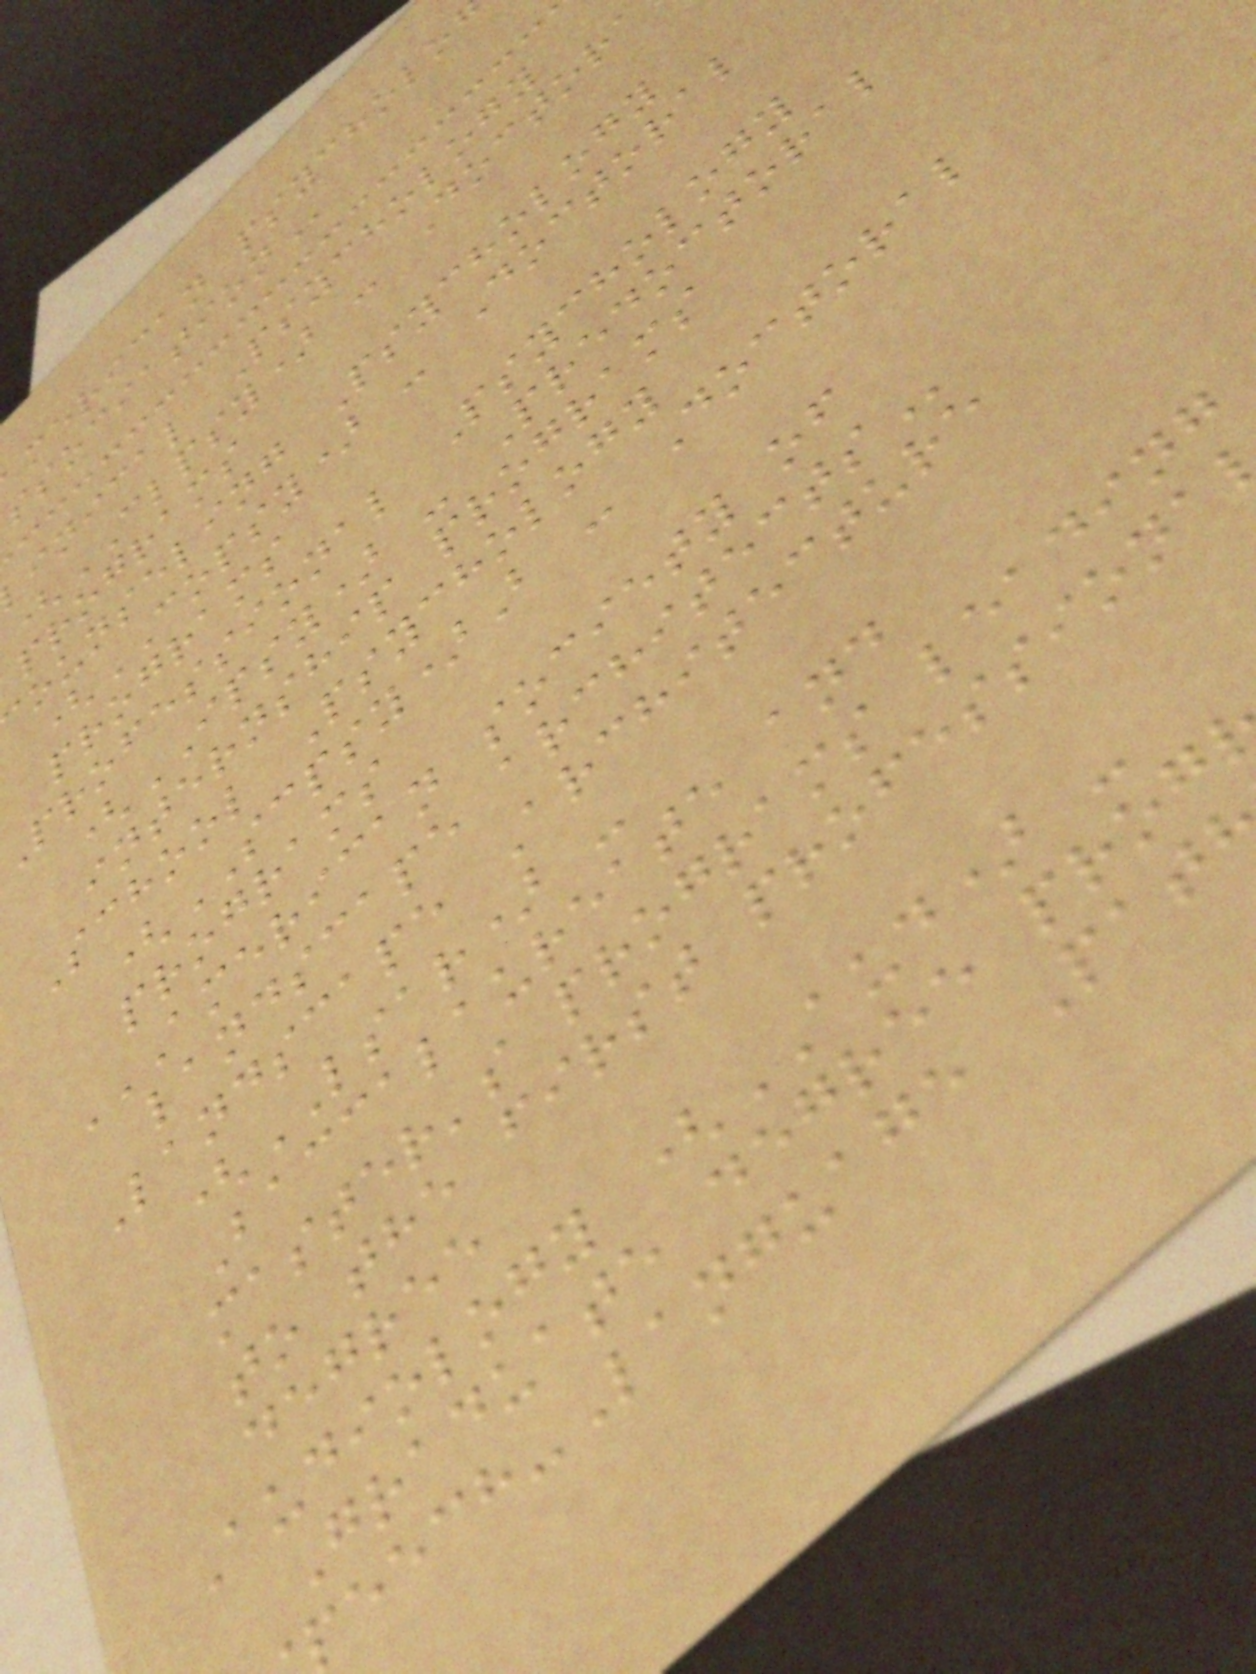merican
inical Psychology
(CLPSY) - Doctor
programs
ounseling Psychology
(COPSY) - Doctoral
programs
professional Psychology
(IPSY) - Predoctoral
internship programs
School Psychology
(SCPSY)B - Doctoral
programs
AMERICAN SOCIETY OF
landscape
Landscape Architecture
(LSAR) -
Baccalaureate and
master's programs leading
to the first professiona
degree
Audiology (AUD) -
Graduate degree prog
eech-Language Pat
